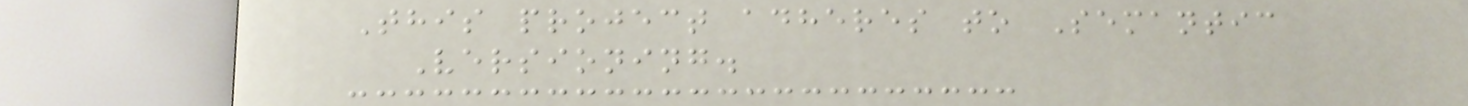This project adheres to Semantic
Versioning.
